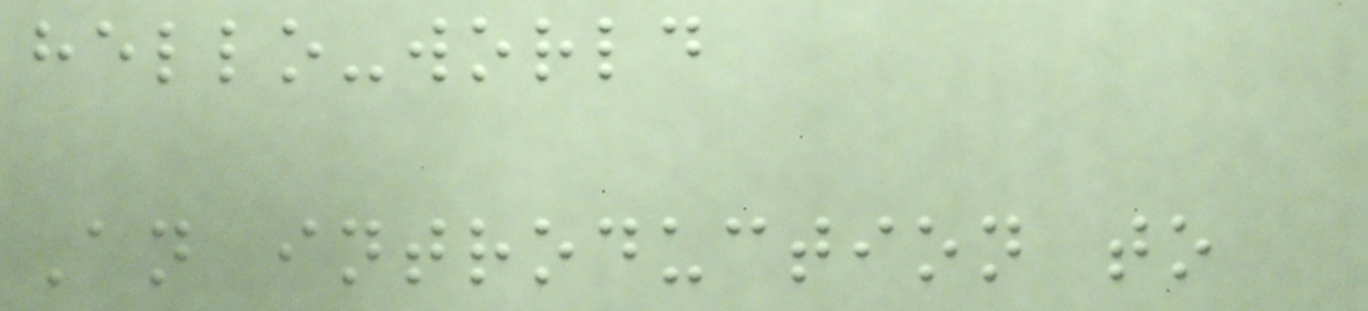hello-world
An introduction to
